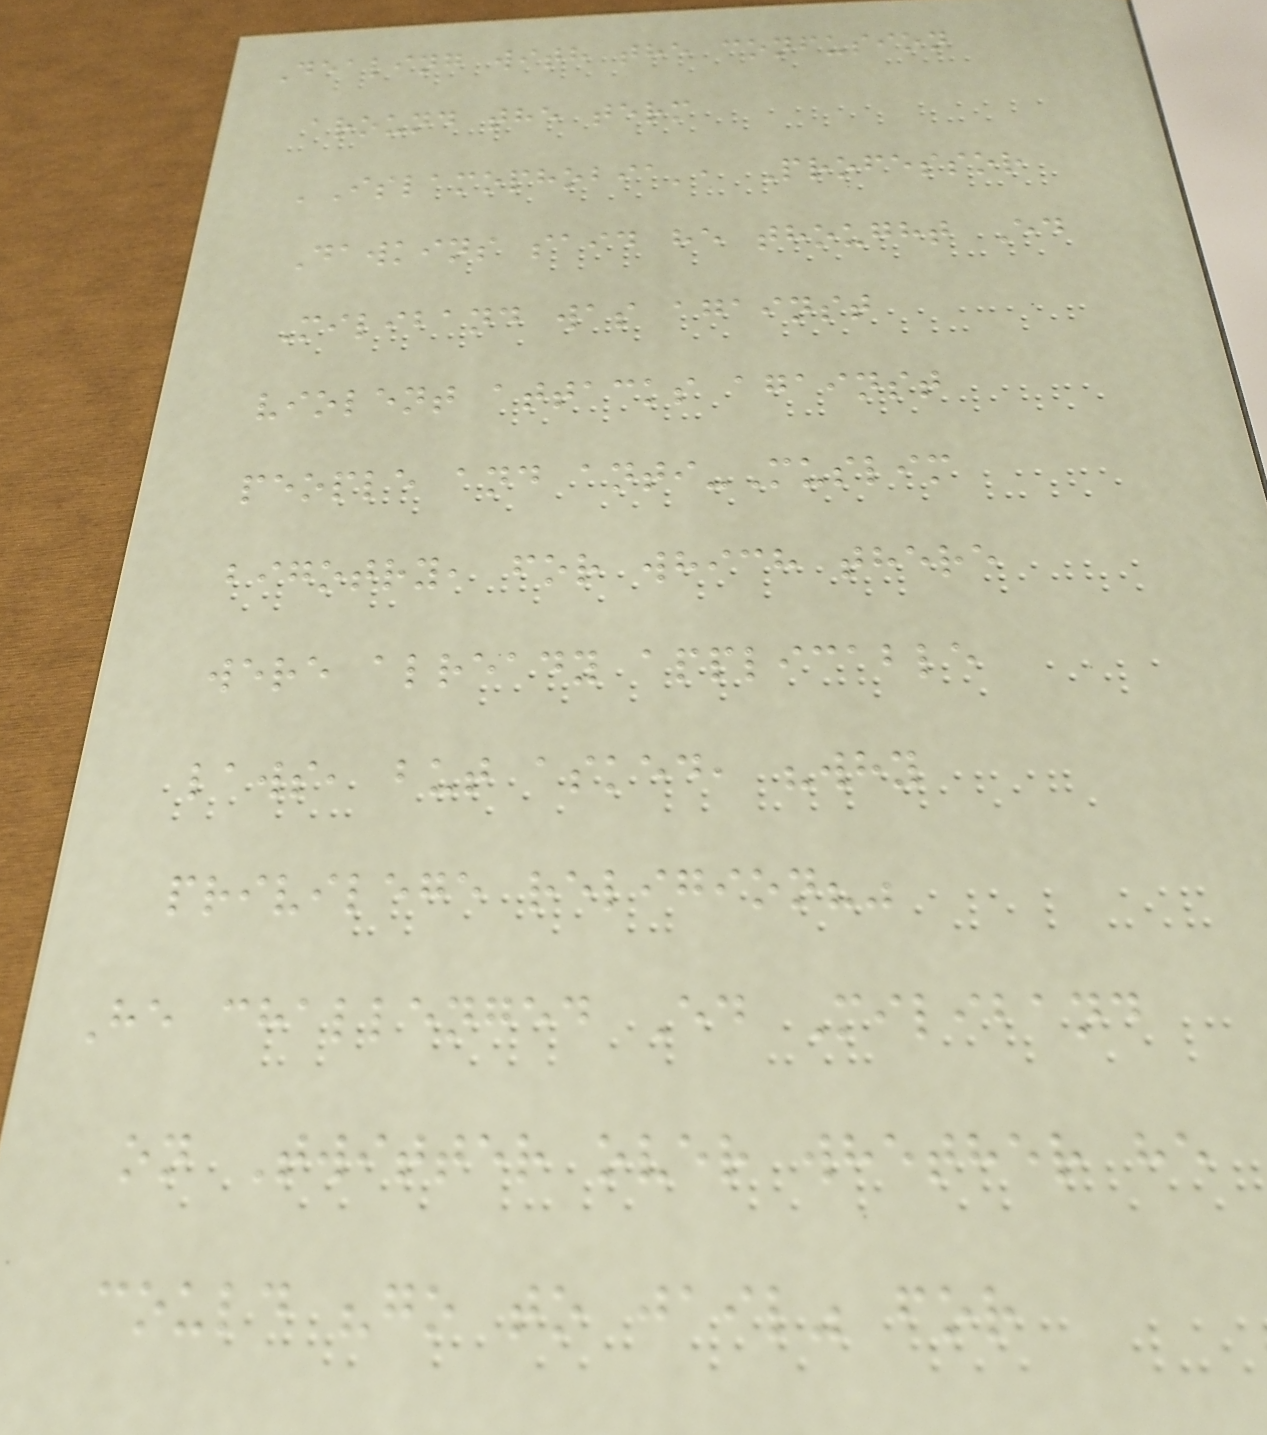Dealing with the confusion
around the term
'Islamophobia', Professor
Dawkins said he thought Ed
Miliband was against
violent attacks against
people and anti-Muslim
bigotry, for which there
were already applicable
laws, but asked, "why
privilege religion?"
He challenged Ed Miliband
on Twitter over whether he
could "go to jail" for
